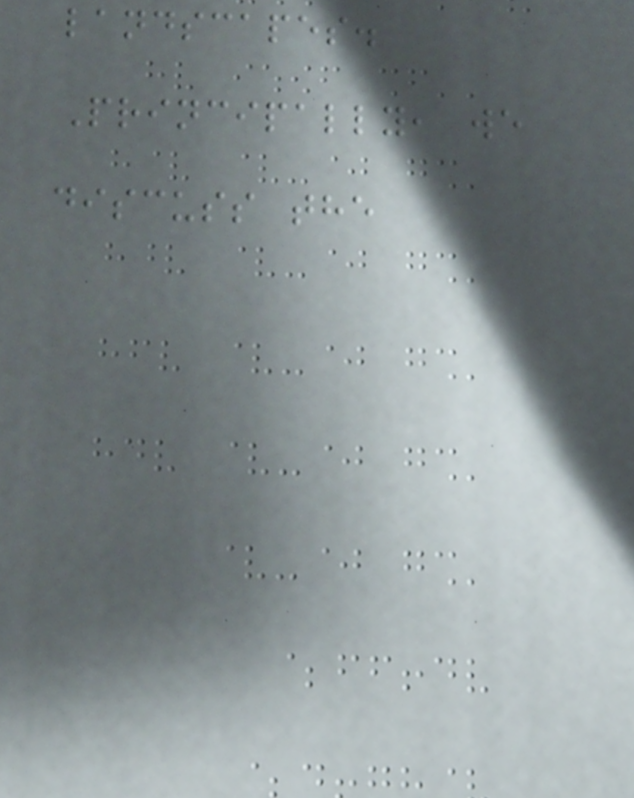landscapes.
Principally, we
discuss the
